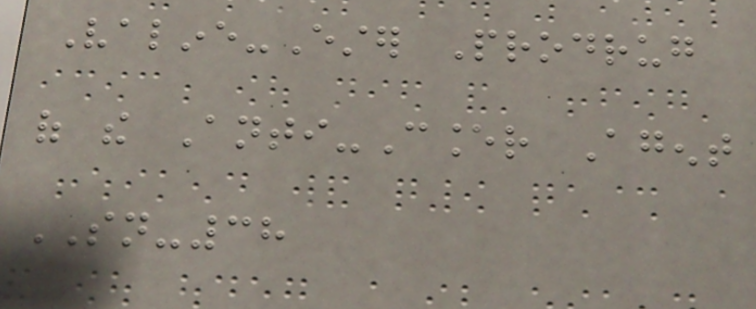Valine-Ester Prodrug
of the Anti-Cancer Agent
SN-38
